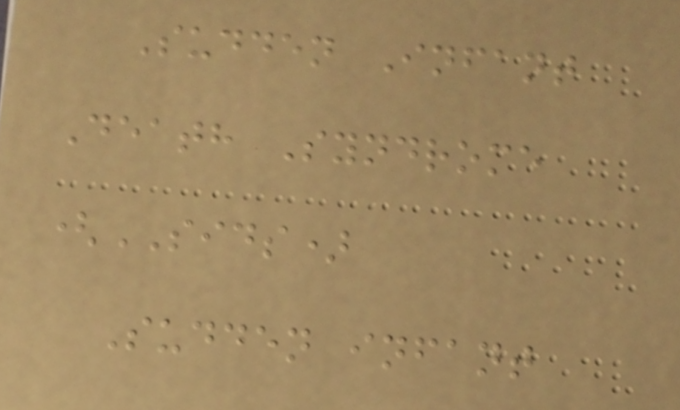Sudden Infant
Death Syndrome
(SIDS)
Sudden infant
